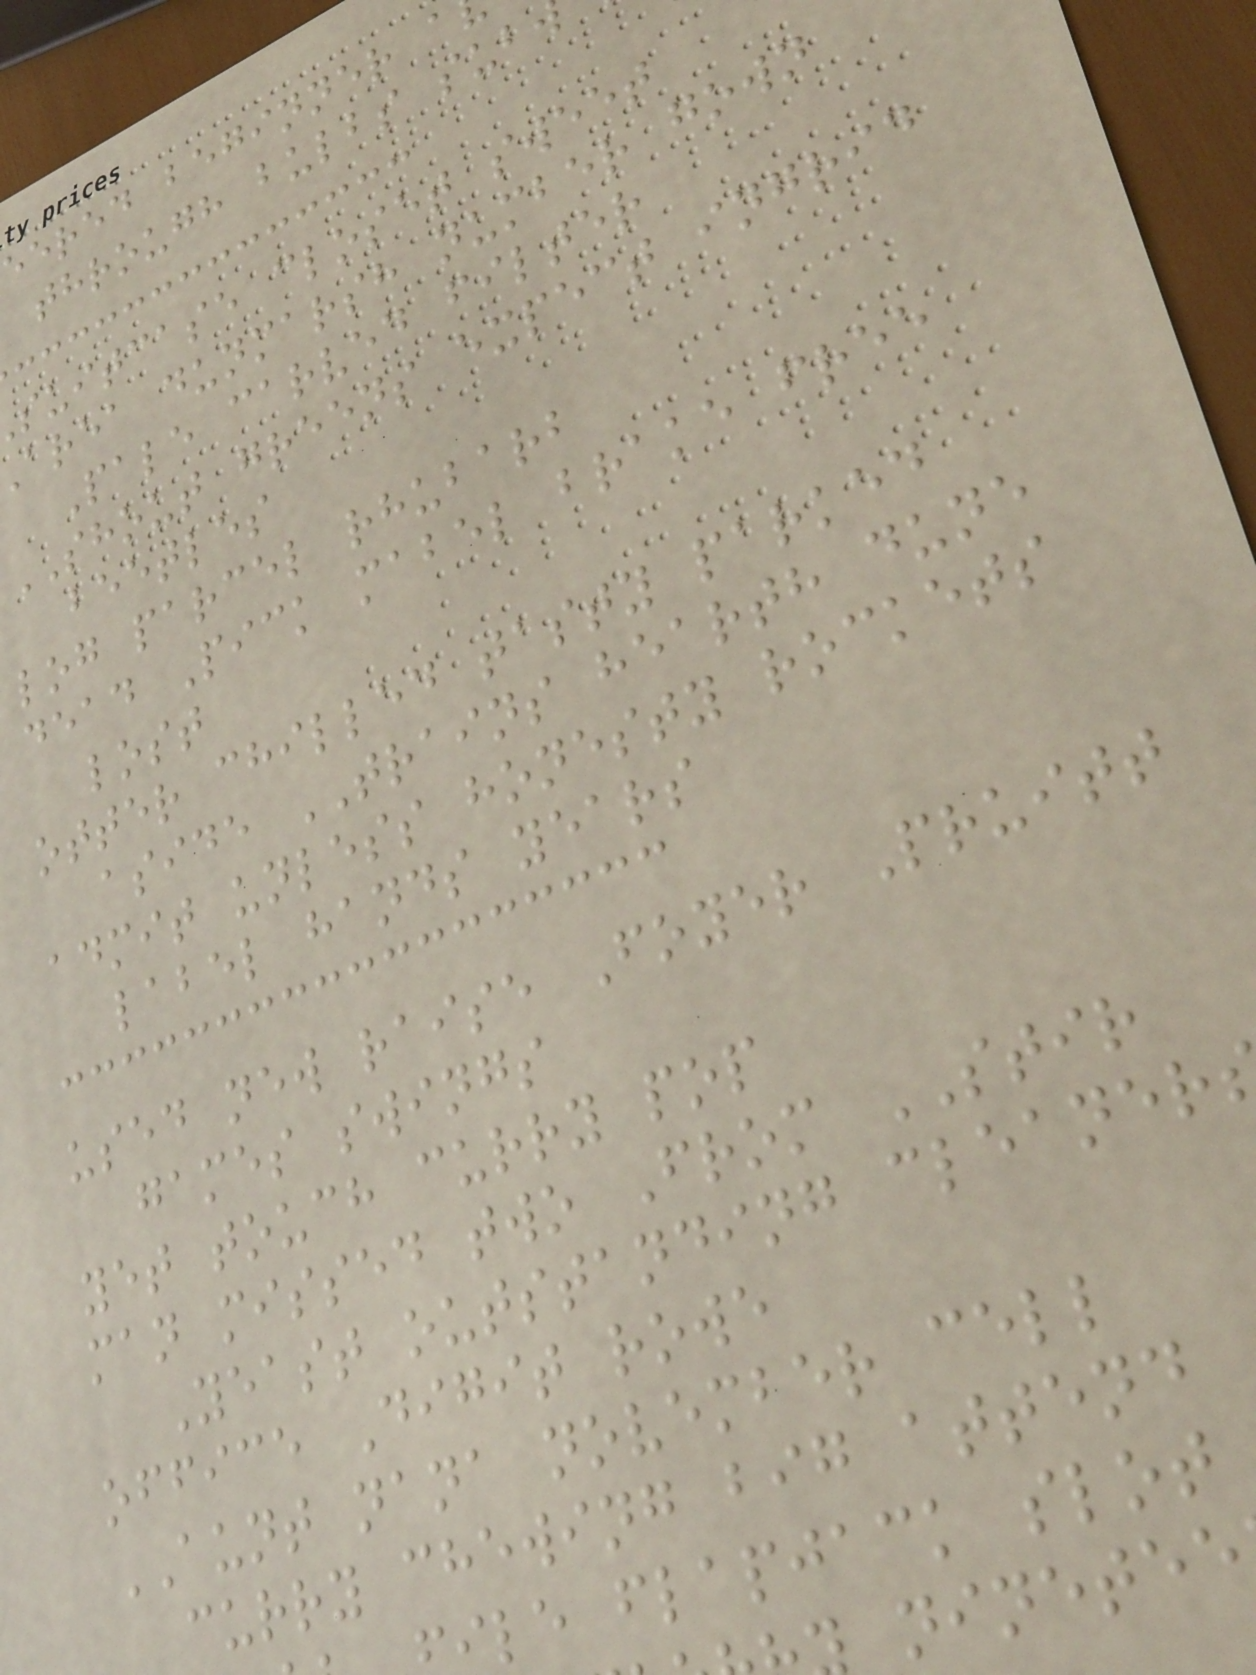eered beginner a
through bulbs sub
suitcase closet sweet
area dunmarsh number gown
Pale carved filter
SHOUT greens expect ingrid
beetles
log parcel rhubarb
dead Pick mabel brake free
lost
otter chilled tasty parked
aside TRAINS hearth dune
admit unless honesty rockets
label hands years
used new raise Foyer Pruitt
games swings
yet touch curry pop
man missed two From STIR
Yeast outstanding cleaner
office Digit rowe
AUNT nana november cell
curry chewing big attend
ile flapjack slot
ninetee
